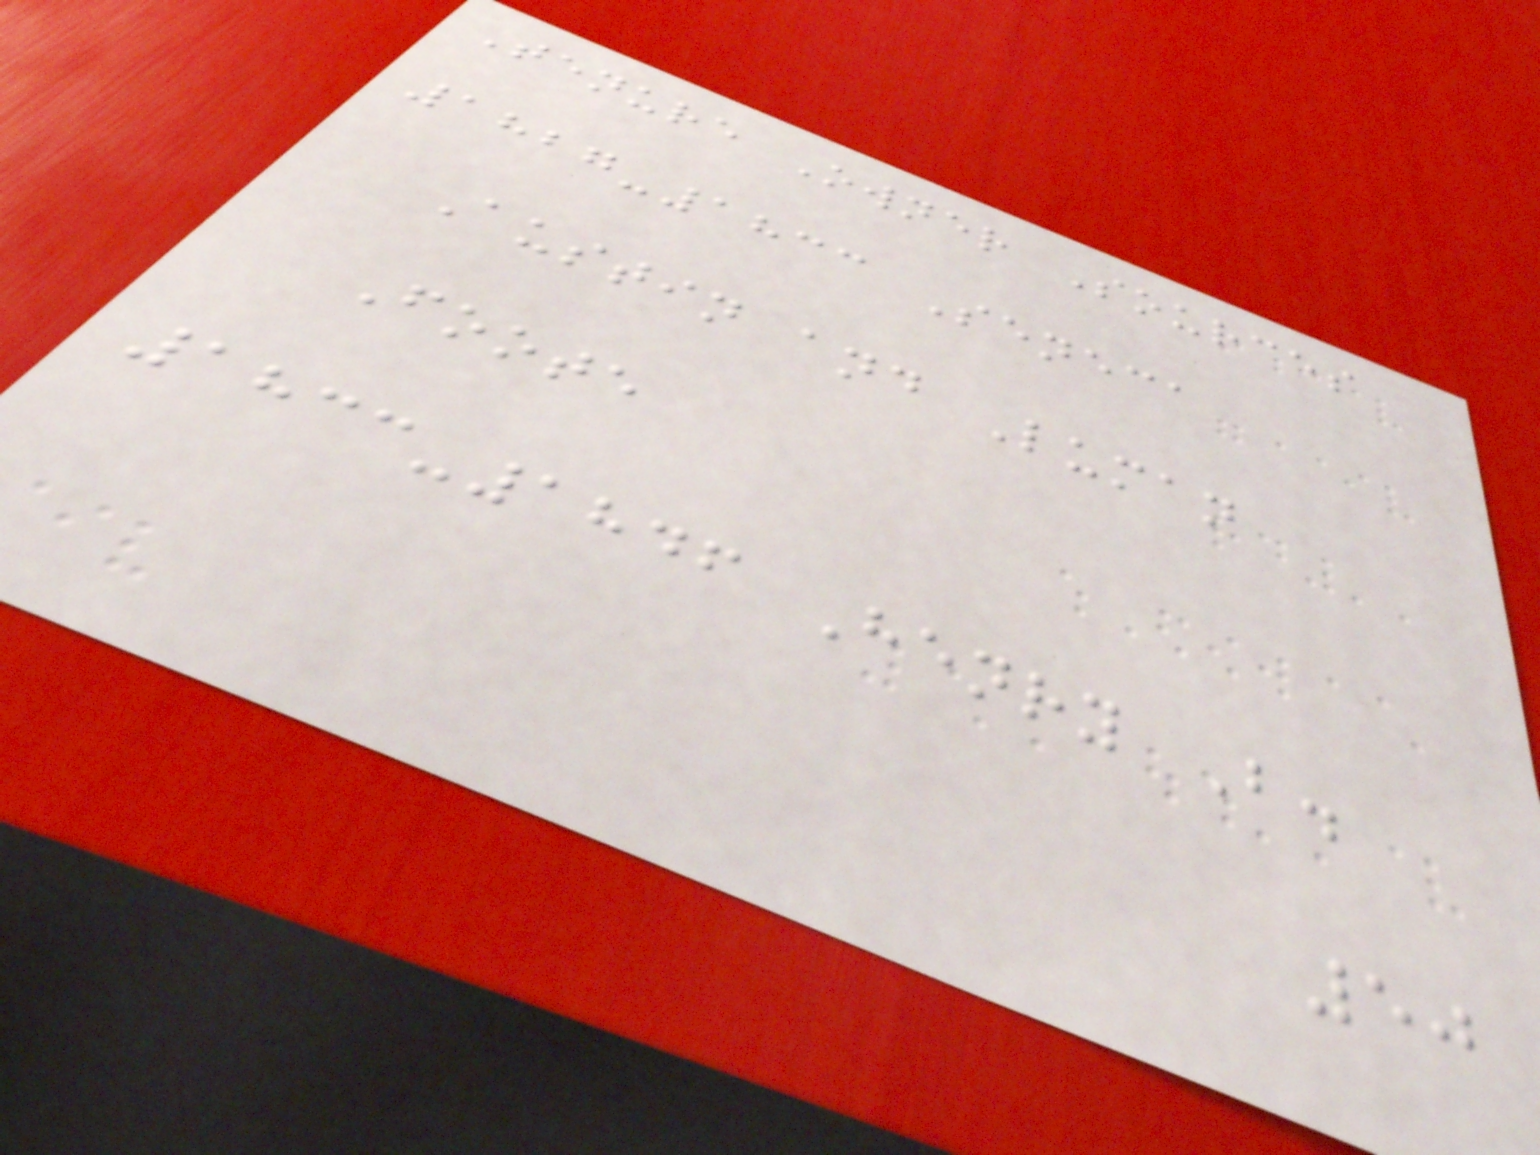Tenure Owner Sources
1827-1833 Seneca
Austin and Luman
Foote
1833-1846 Henry B.
50
